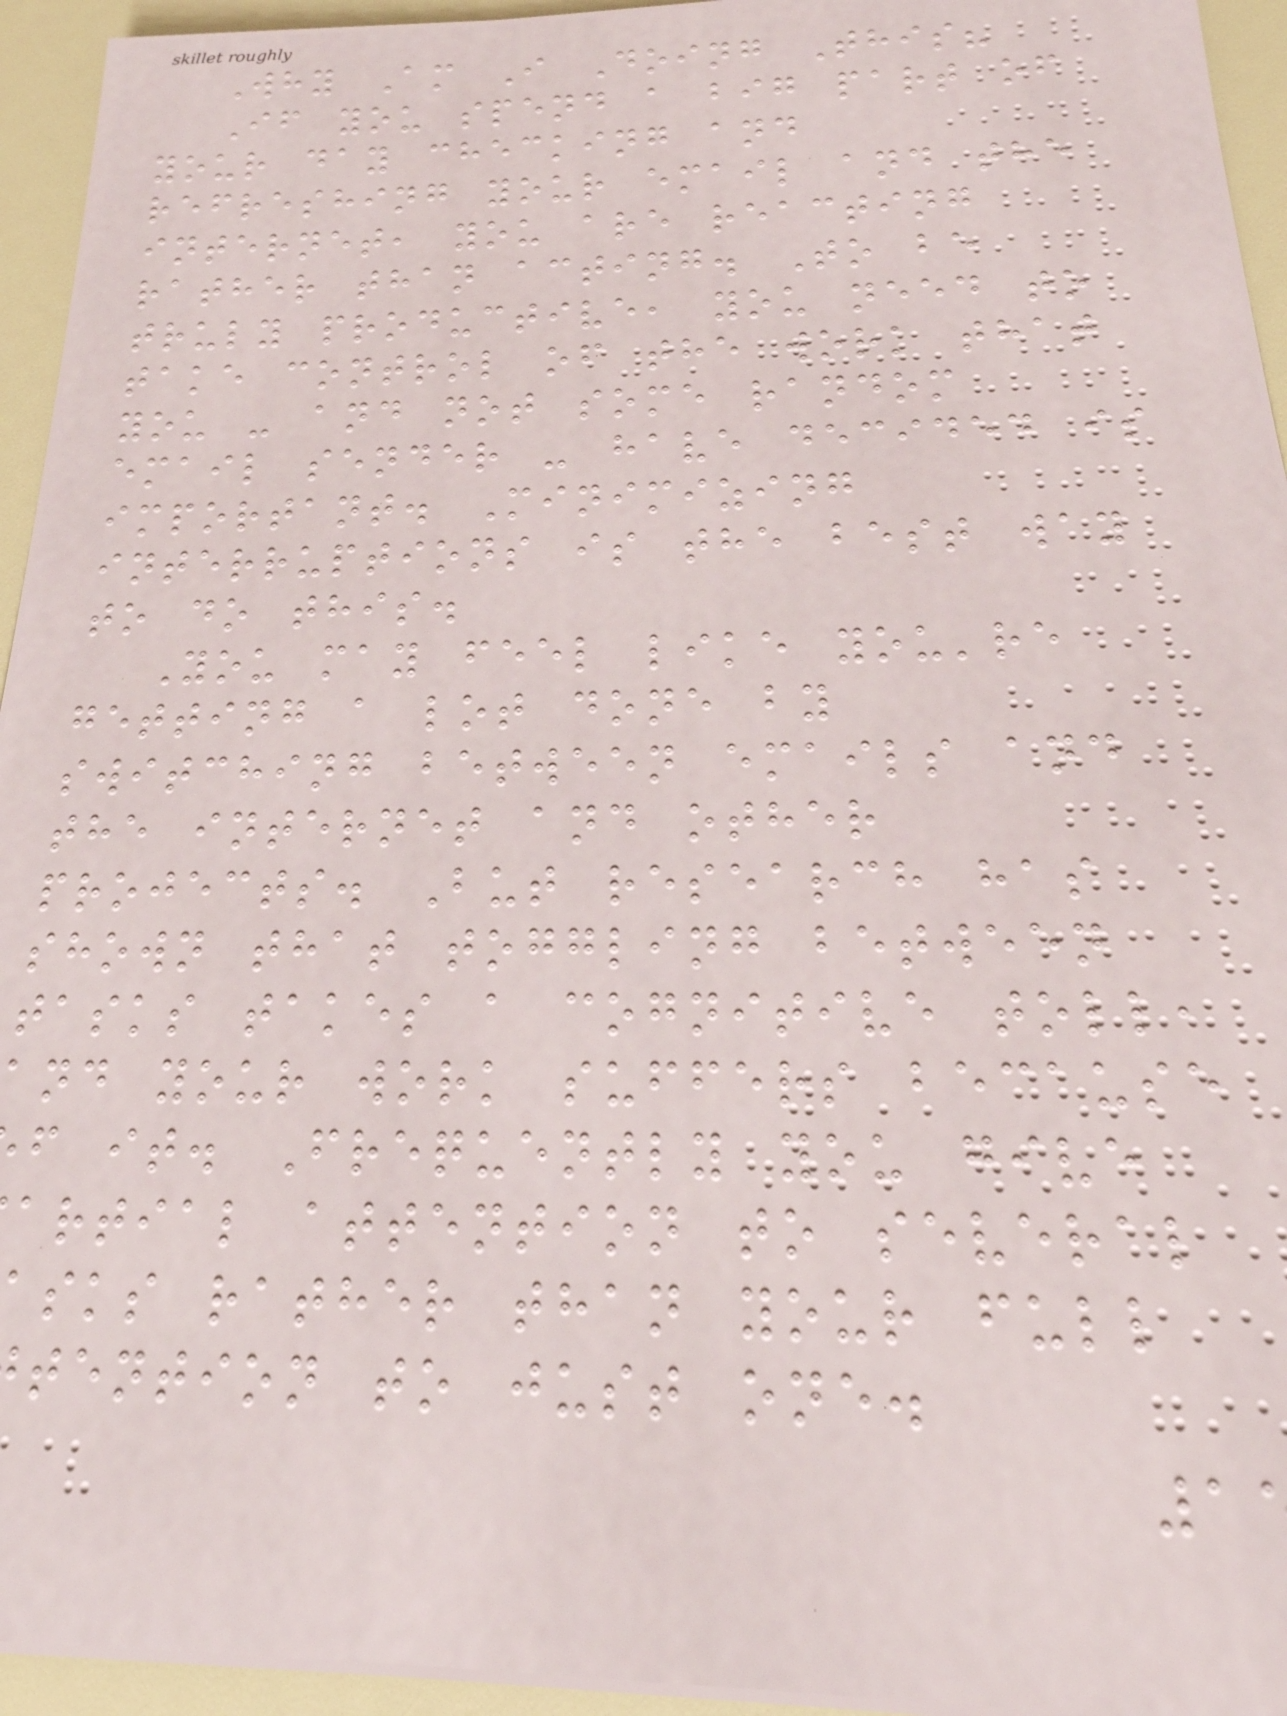Why Am I Doing This?
If you spend a big part of
your day checking and
refreshing your email and the
internet, you are reacting
rather than acting. To be
truly productive, you need to
take control of the work that
you - and not some random
email sender - have decided is
important. Minimizing
interruptions is the best way
to do this.
You may feel like you're
getting a lot done by
switching between emails and
the internet and other
projects. But research has
shown that toggling between
tasks takes a cognitive toll,
and your work suffers because
f it. Frequently you give
artial attention to several
sks rather than your full
tention to just one.
